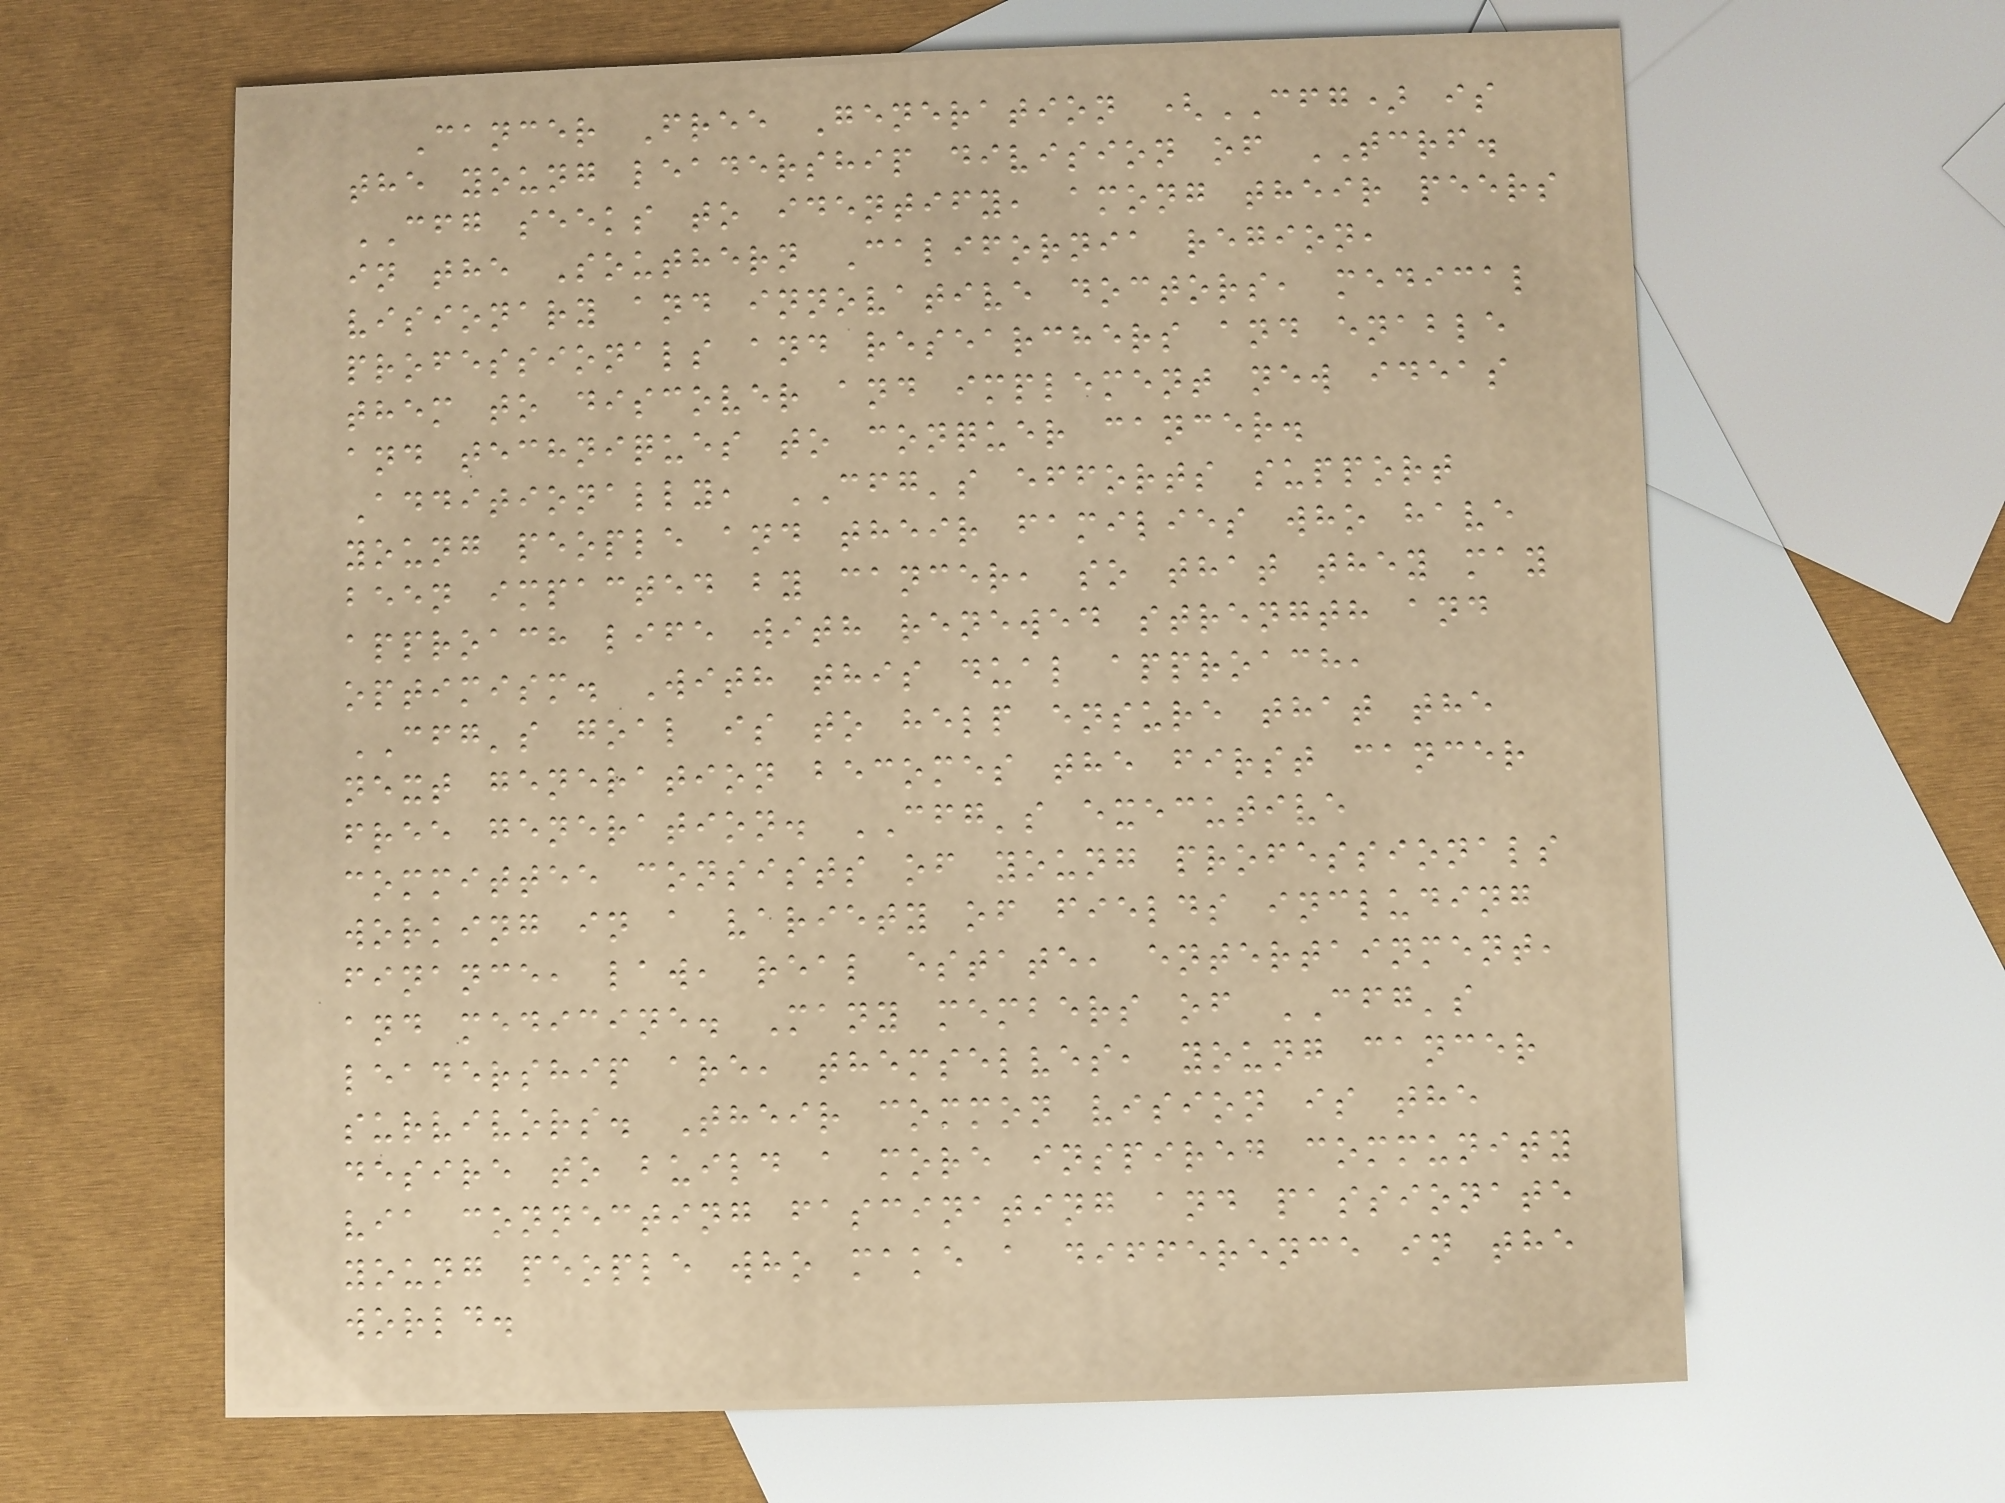Cancer Free Generation (CFG) is
the young leadership division of TCRF.
CFG seeks to identify, among their peers
in the Southern California region,
visionary and innovative doctors, medical
professionals and researchers and enable
them to discover and implement new ideas
and techniques to conquer cancer.
Additionally, CFG's efforts support
young people and their families who have
been impacted by cancer, so that they may
approach life with renewed strength and
optimism. With this dual approach,
CFG's goal is to help ensure that the
next generation becomes the first cancer
free generation. CFG's executive
committee consists of young professionals
working in a variety of fields including
finance, law, real estate, entertainment,
and medicine. Many members of CFG's
leadership are, themselves, young cancer
survivors. Their common vision is the
desire to build a more inspired community
via connecting fascinating and passionate
young people who make a difference in the
world.
